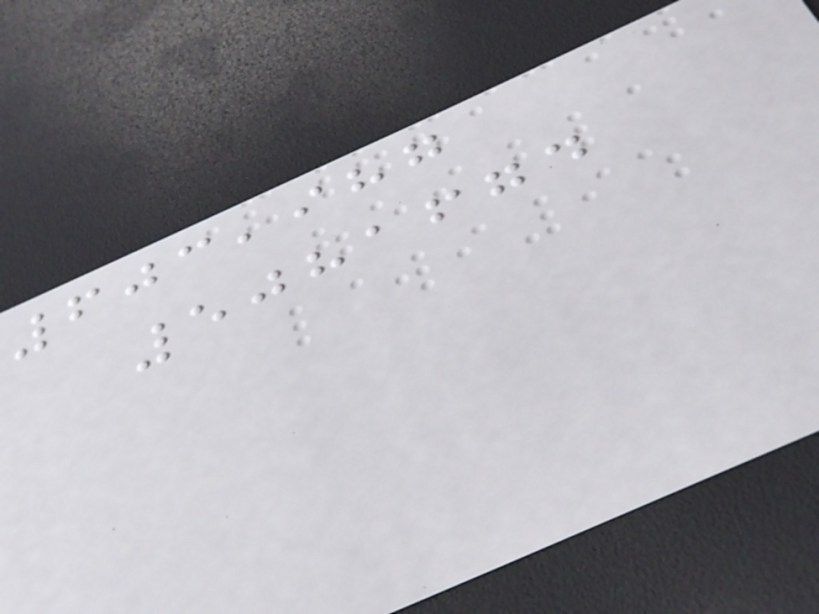603,987
5081674
